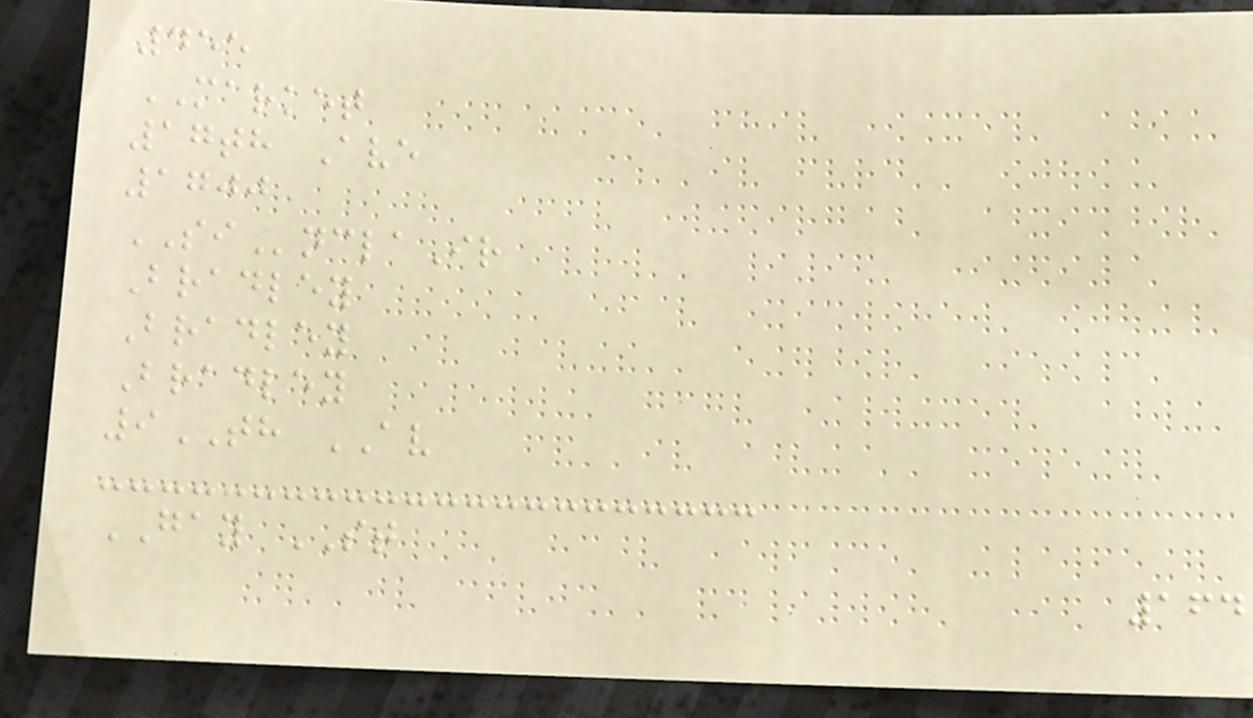455
MARKET
17th Ave
1700
SInclaIr
Bradley
Bradley
Bradley
9TH AV
GAY ST
164
